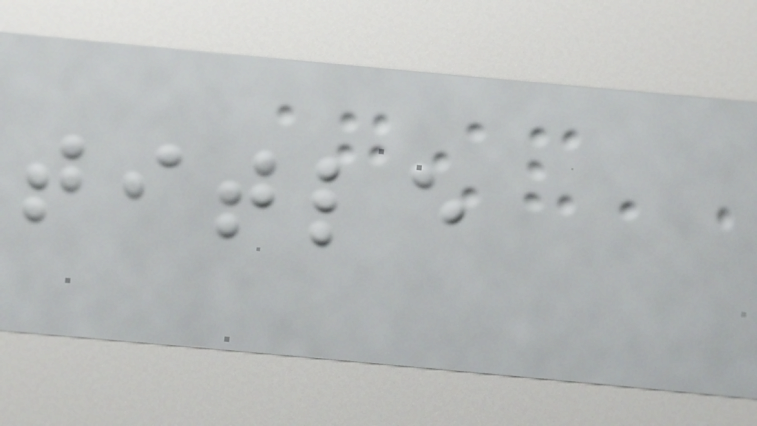title
